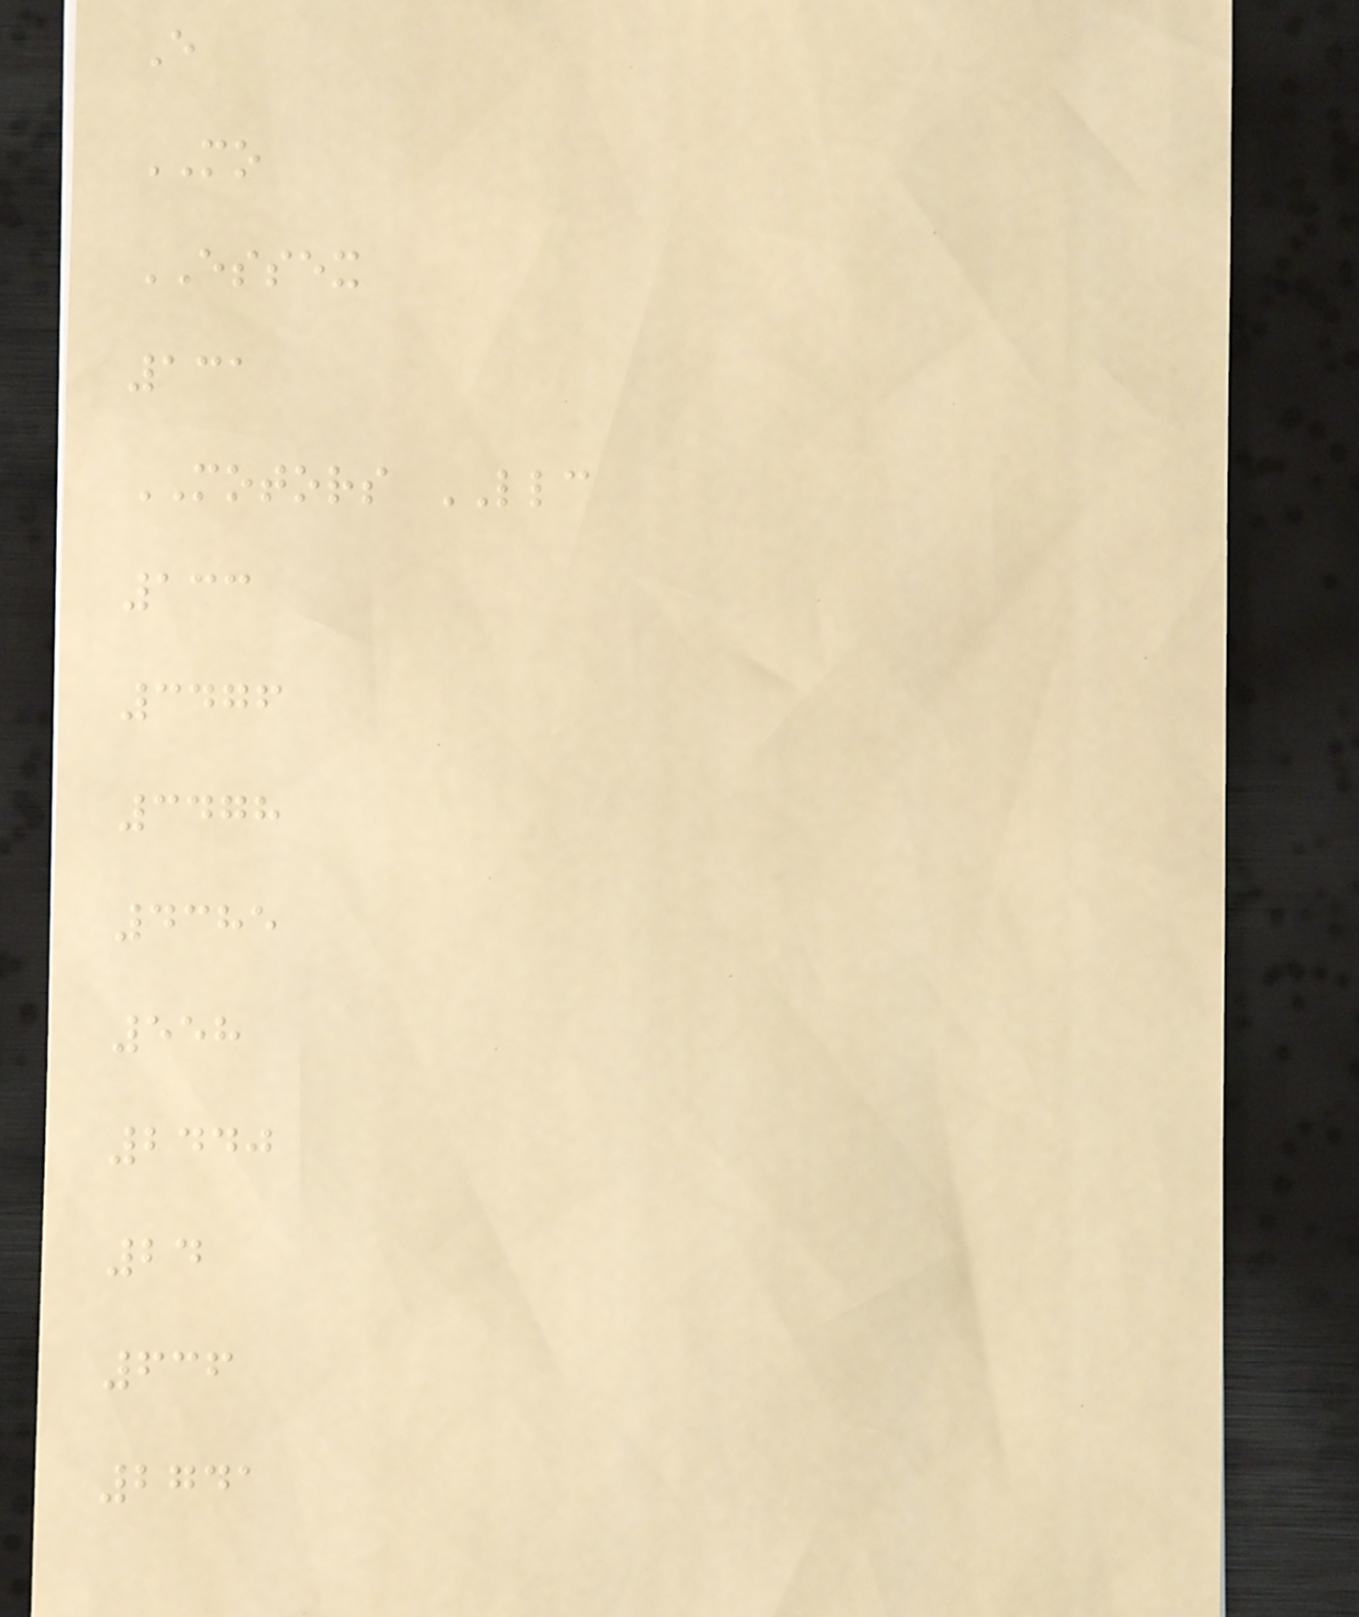E
MO
ESSEX
131
MOTORS LLC
133
3476
3478
4385
558
2440
24
636
2741
